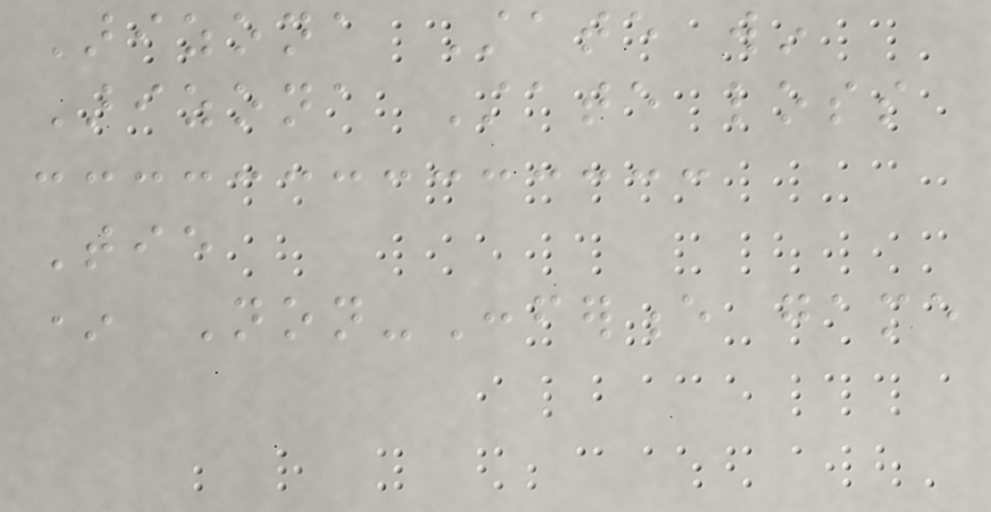Arizona State win
Arizona State loss
Tie
* Non-Conference game
